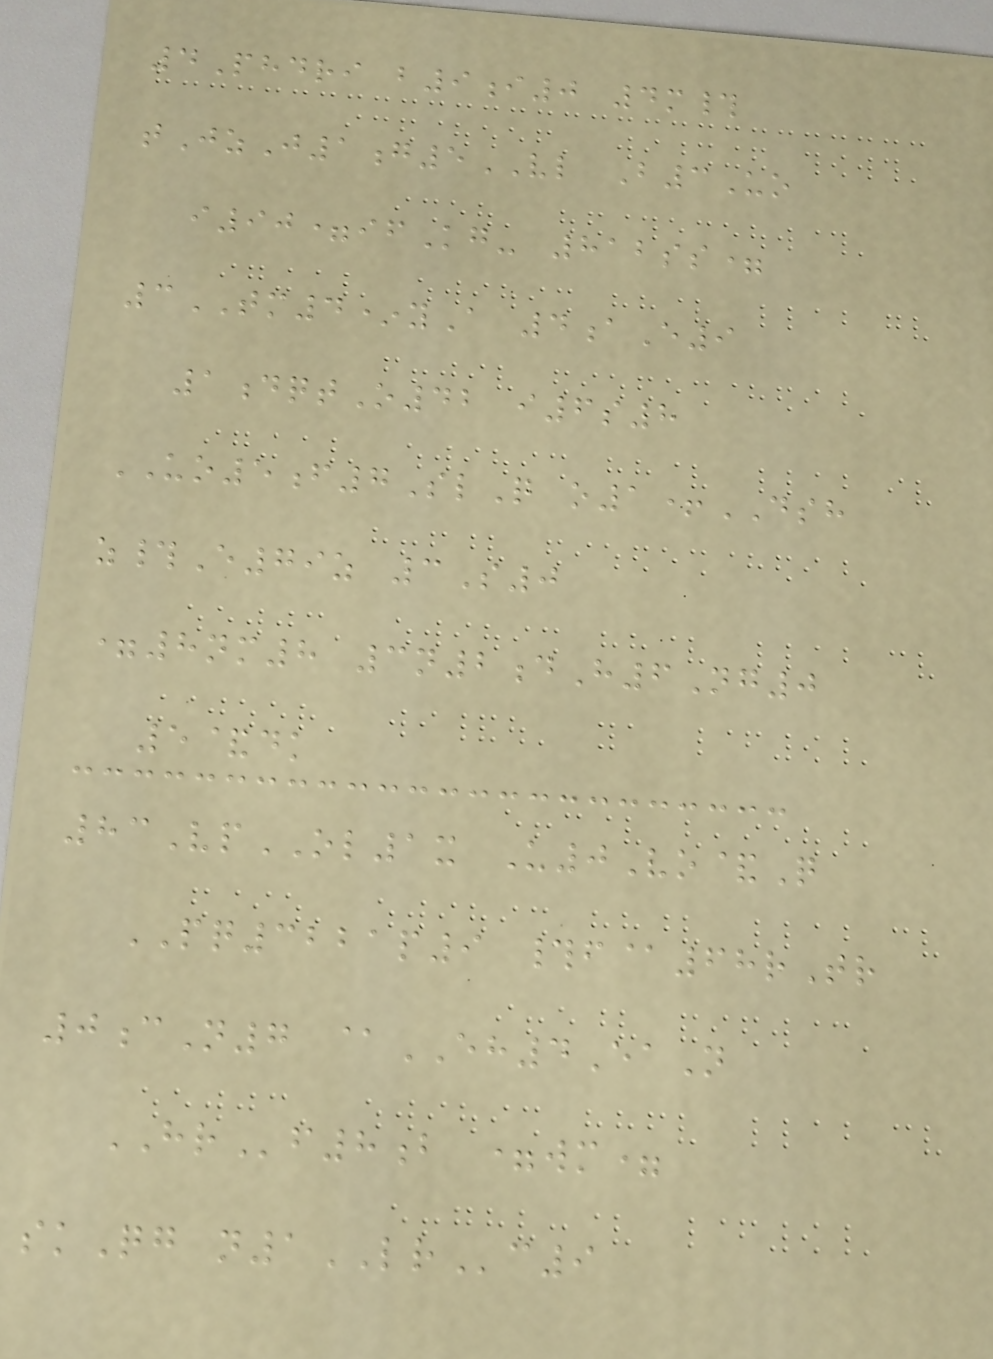4Phdri b9i0 4m#
tJzJ1g5VL B3Uo
i90=ifKg- 812ss=
3TM4*yA 4aE9
1dqtO42 i6s8
UO5f7SlQ o1+DSH
z#E79z 3S0
=8nm8 3n2dH6Ng0
5&dk
83VpOL1x U0Vo&Q
PQ3221p9 #f@68rTr
0cN7 @EH4EaN
HRf8b =wm=
skQg n1LRc9
